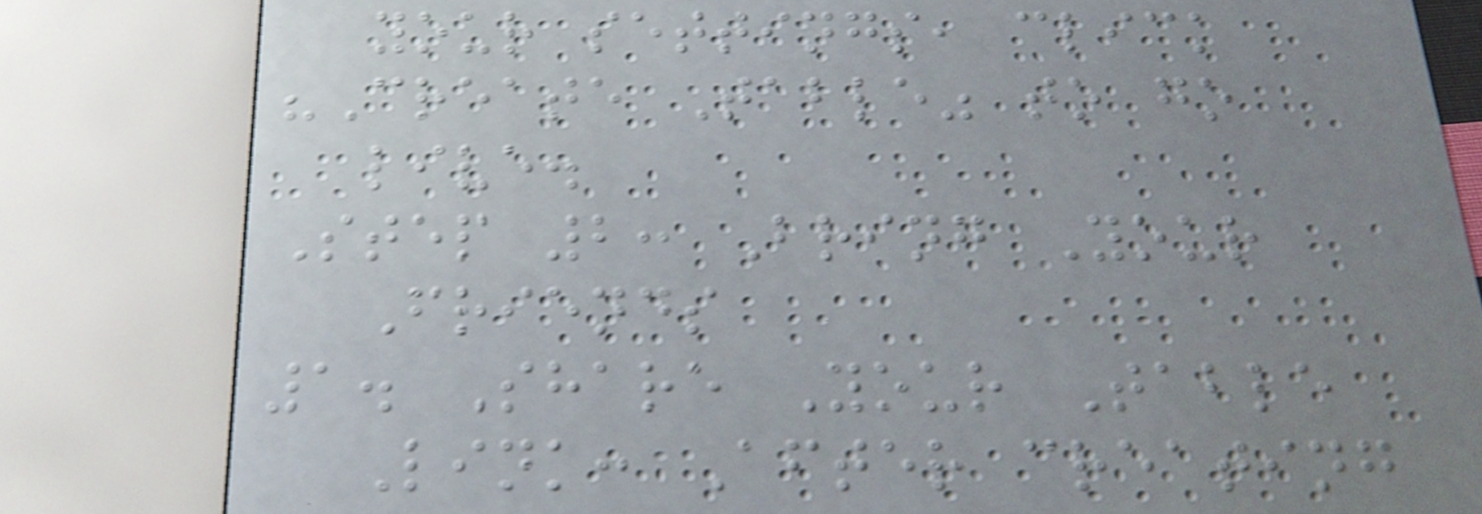your settings, click
"Create Table" to go
live.
Step 2: Bring Your
Friends
1. Share Your Table
Link: After creating
